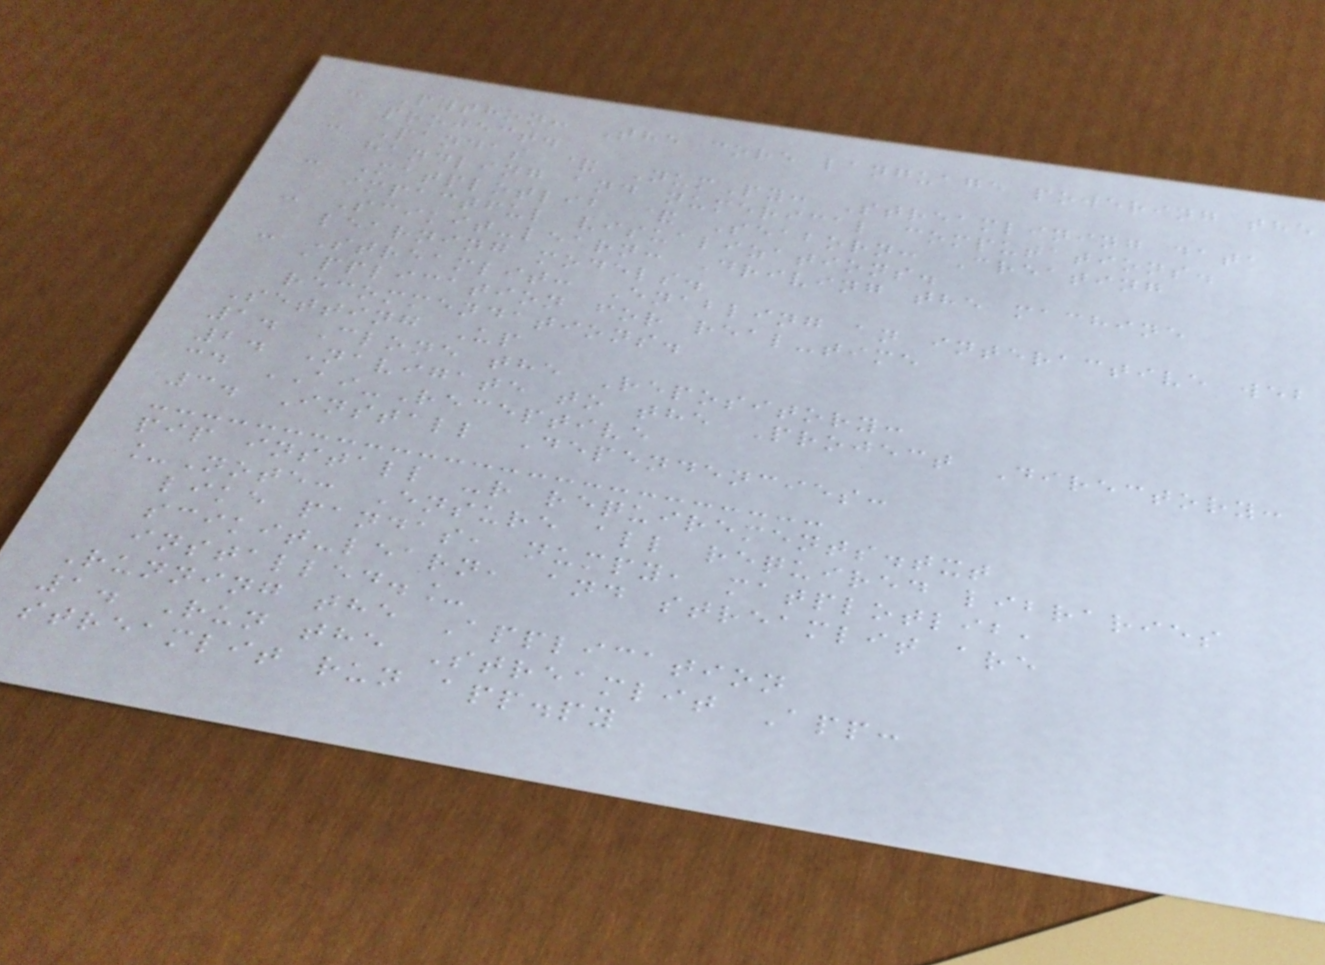- Python: The core language powering the
project.
- Pandas & NumPy: Streamlining data
handling and numerical computations.
- Matplotlib & Seaborn: Creating
impactful visualizations.
- Scikit-learn: Driving the machine
learning models.
- Streamlit: Enabling an interactive web
application for real-time
recommendations.
Setting Up
1. Clone the Repository:
2. Navigate to the Project Directory:
cd AI-Receptive
3. Install Dependencies:
pip install -r requirements.txt
_Note: Ensure all required libraries
like pandas, numpy, matplotlib,
scikit-learn, and streamlit are
installed._
Running the Application
1. Run the Streamlit App:
streamlit run app.py
